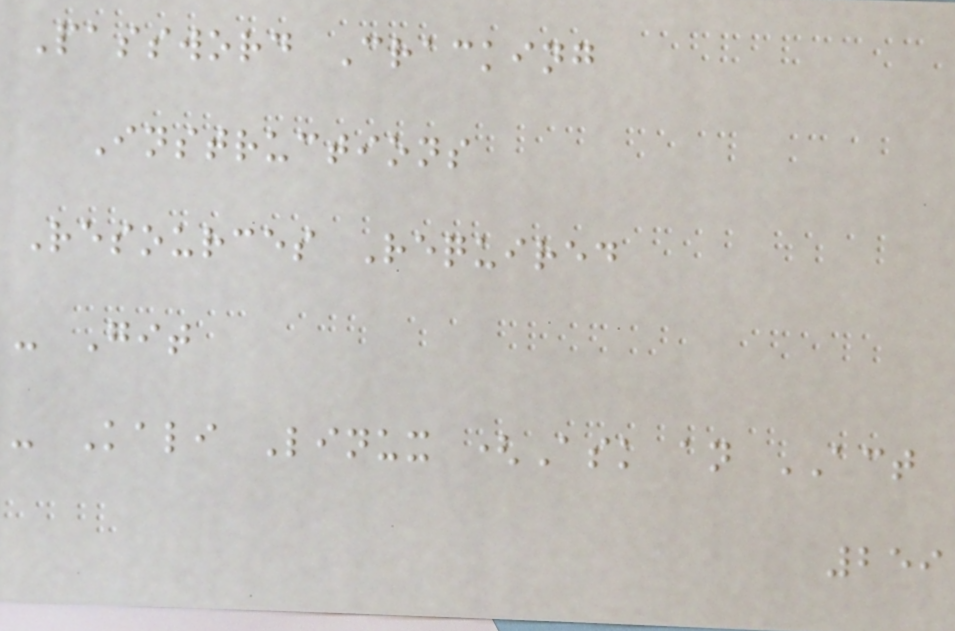Password Cracking
Instructions
Resources Required
- Git
- Kali Linux (Ask an ACT
259
